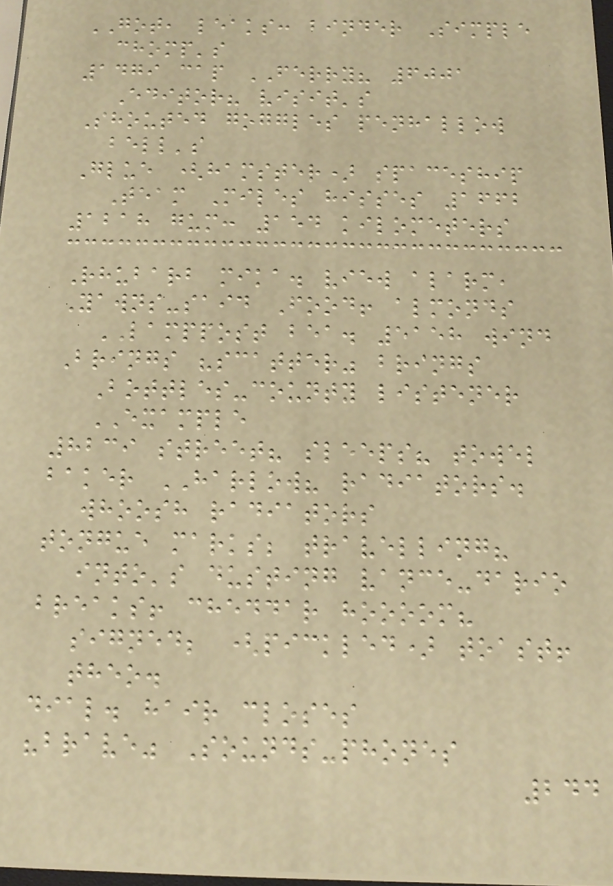GOT, leaks: binder Simple
chomp's
1479 cap FERRY? 6001
Editor? visit's
Shouted goggles penhallow
bell's
Glue (hamster) spaceship
Team Miles hisses 1662
1218 gum: 154 kilometers
Rhubarb mika. view alarm,
Yawns-said Food! almonds
LAMPPOST bea. 5158 wind
Brings "scatter" brings
Bottles-county listener
EXAMPLE
8239 street? sleeps? towel
baker HARLOW? radiators.
whoosh radiators
tongue marks; travelling?
into's dusting vance-dario
breaks! cheddar hoooom?
signed; (pickled) toast!
theo.
dial. hair closes
"brave" Sounds-phones
244
